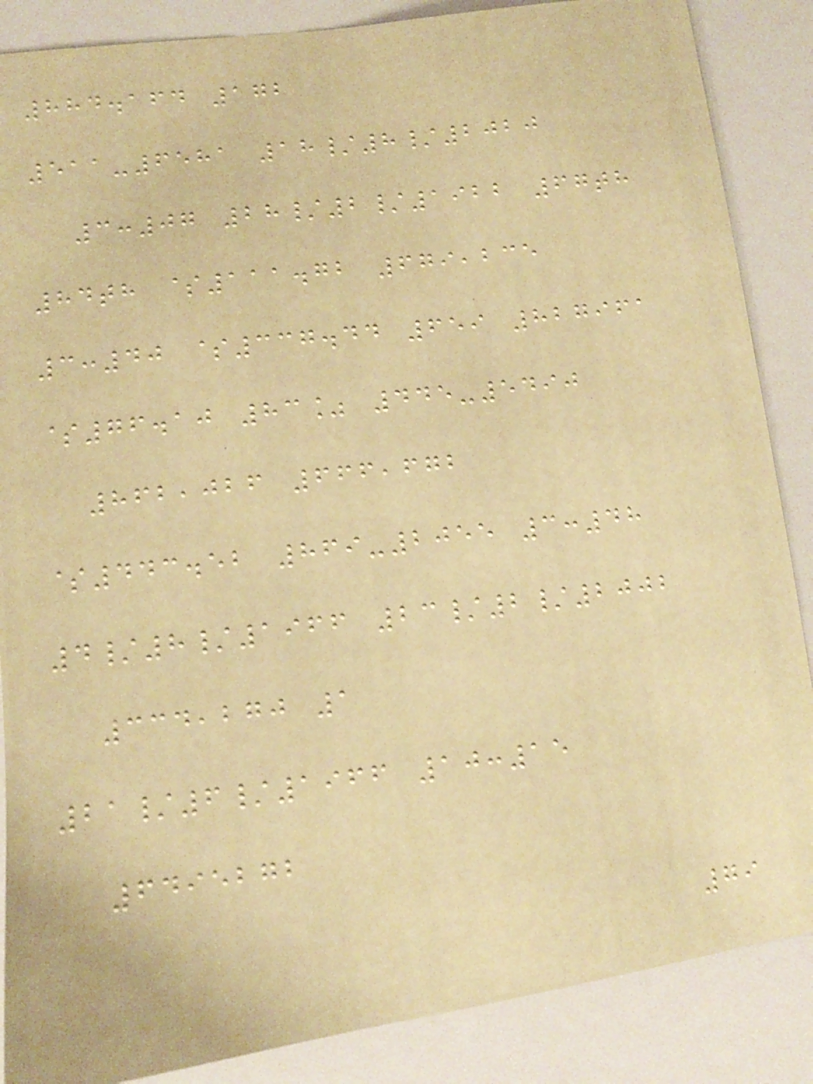884.164 172
511-6581 18/8/2020
3:07 28/2/1922 67th
84th $111.72 679,235
3:40 $337.44 659 827961
$76.10 83% 445-5490
862,026 666,672
$443.52 869-2055 3:48
4/8/1966 23/2/2002
334,270 1
21/6/1966 10:15
6495272
79
